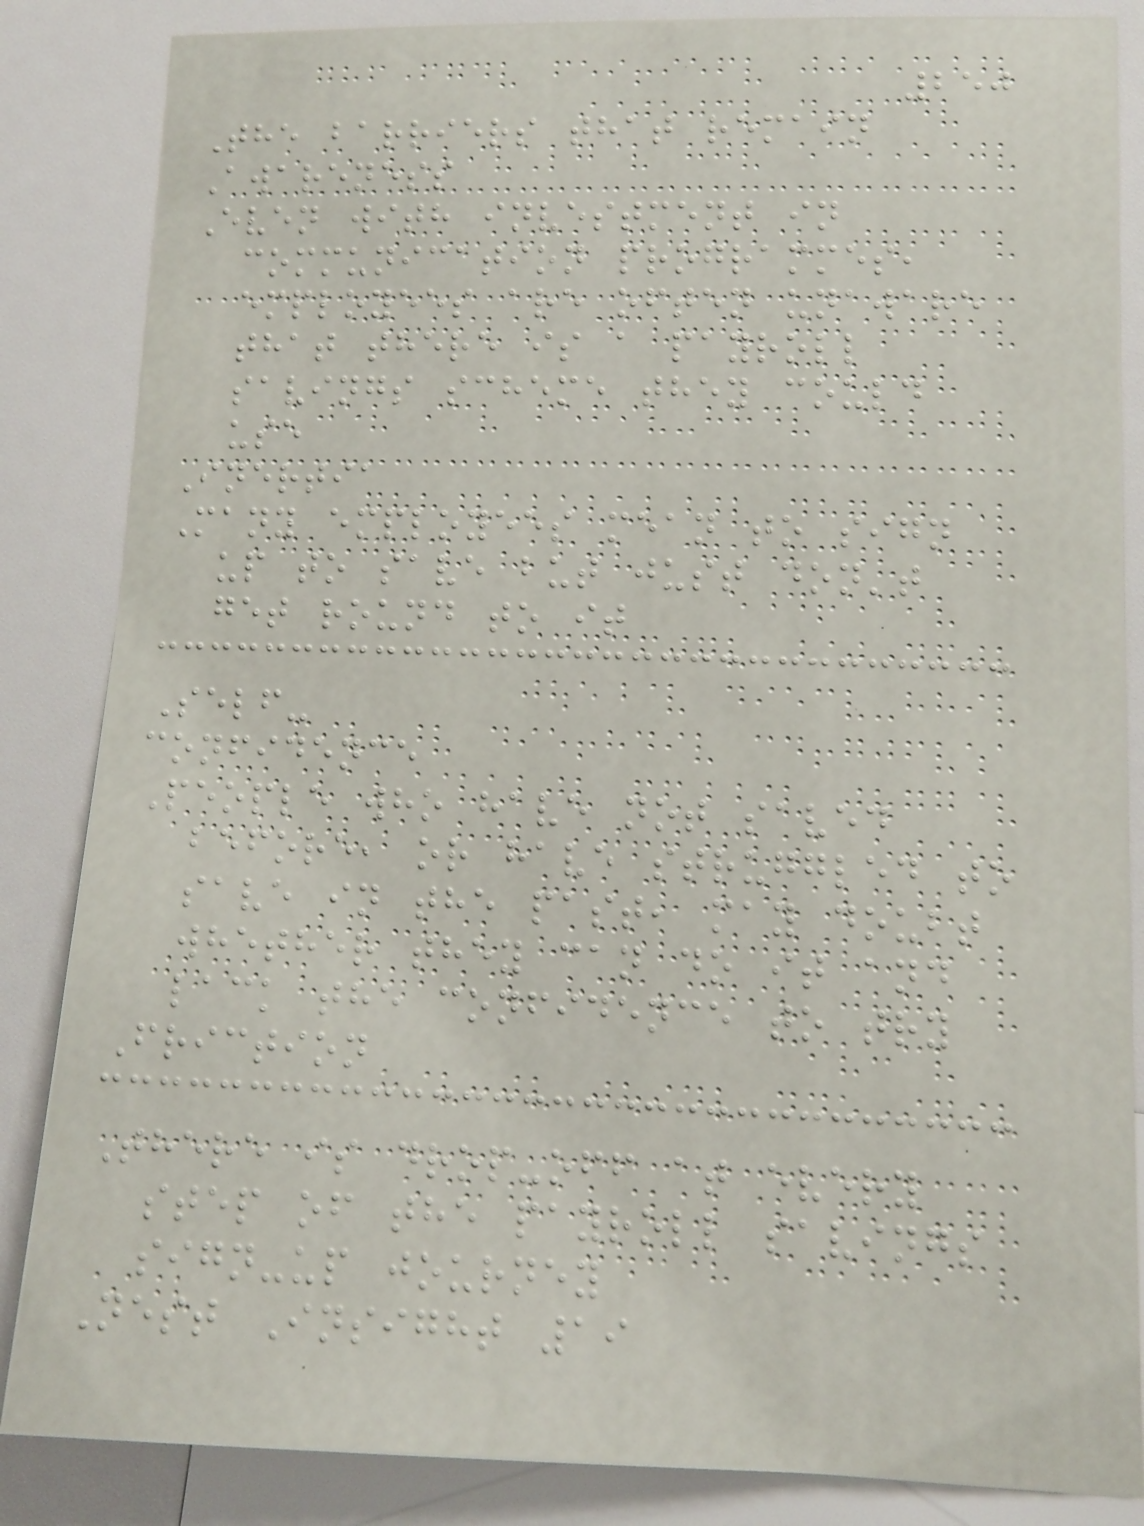250
The barriers that remain
Awareness
Even with investment in
communication programmes,
employees are often unaware
that there is a payroll
savings scheme they could
use
Inertia
Many employees mean to sign
up to save but just don't
get round to it
Self-
confidence
People who have not saved
before, or have struggled to
save in the past, may doubt
whether they can do it and
lack the confidence to try
Friction
There is drop-off at every
step of the payroll savings
sign-up journey
Nest Insight 19
